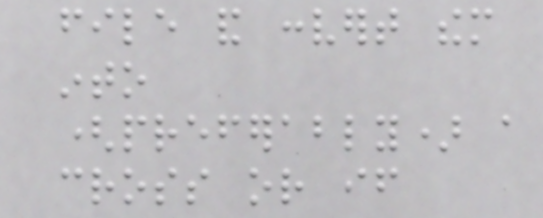file and convert them
into
(preferably) a
cross or if
